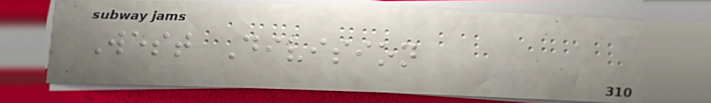West Division
